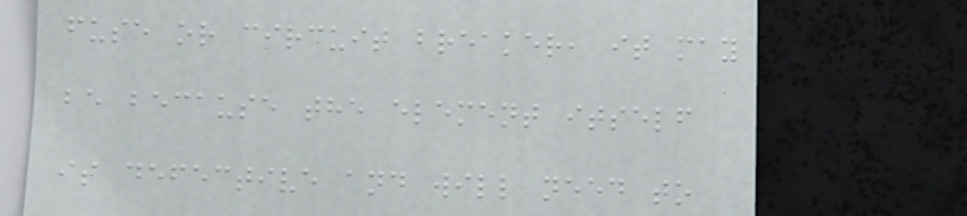fuse or circuit breaker, it may
be because the element itself
is defective and will need to
